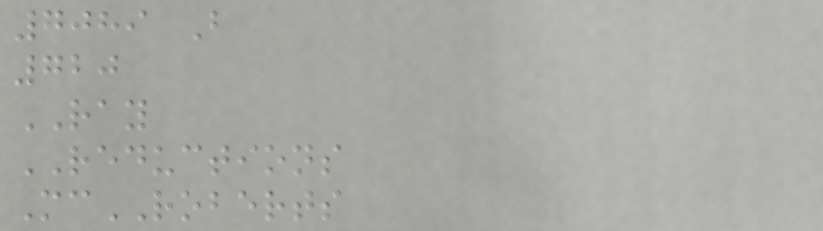7089 B
720
RAY
REDUCTIONS
McROBERTS
